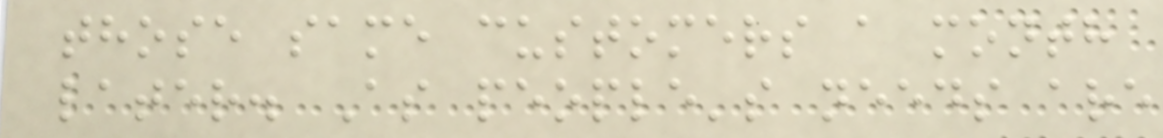those same customers a month
later. As people's needs are
